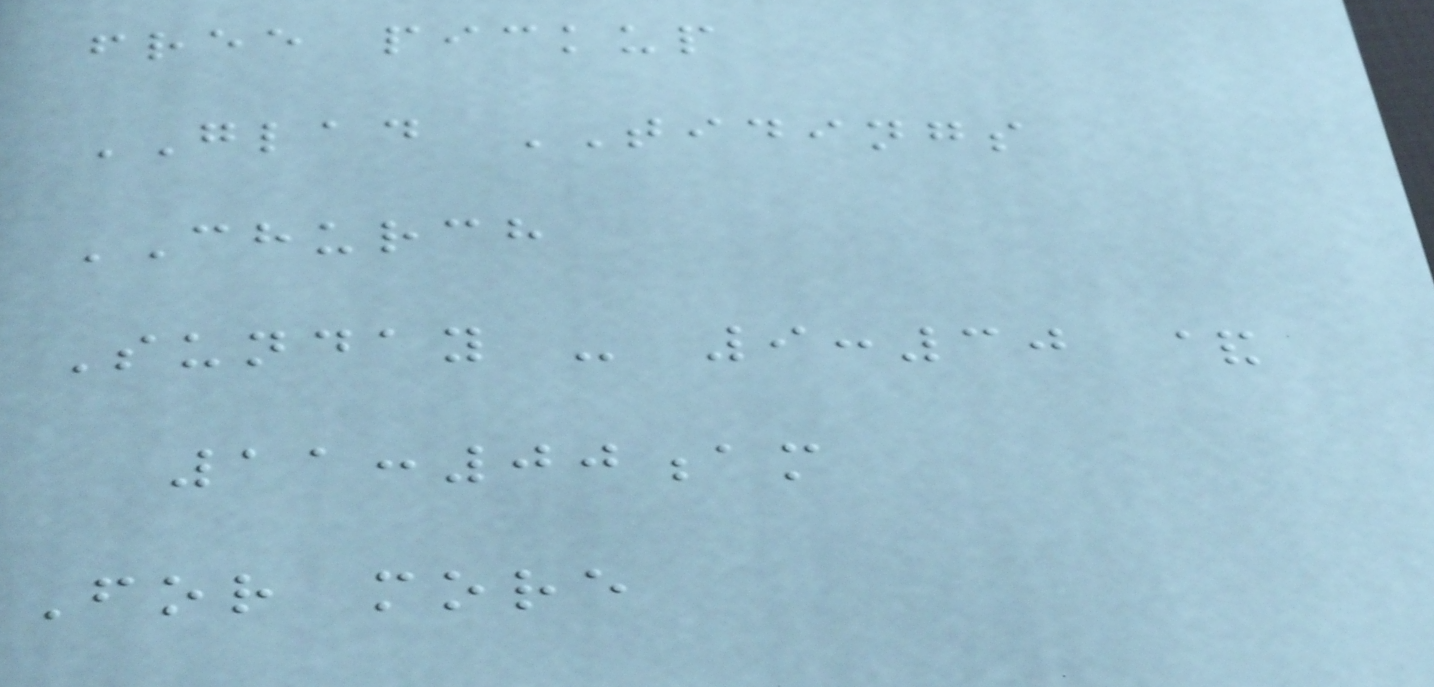free pickup
GLAD TIDINGS
CHURCH
Sunday - 9:30 &
11:00am
For more
